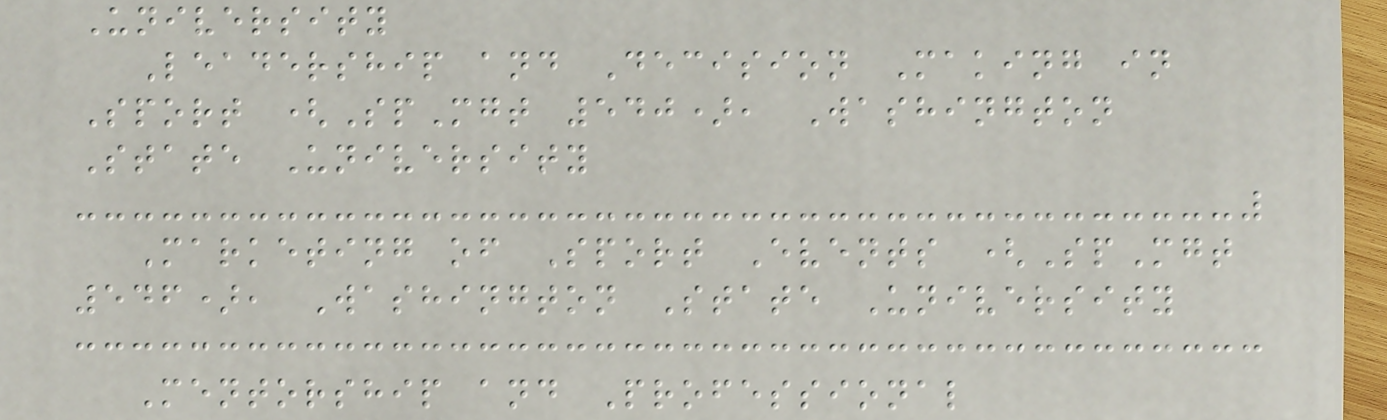University
Leadership and Decision Making in
Sport (SpMgt 540), Washington
State University
Marketing of Sport Events (SpMgt
546), Washington State University
Mentorship and Professional
